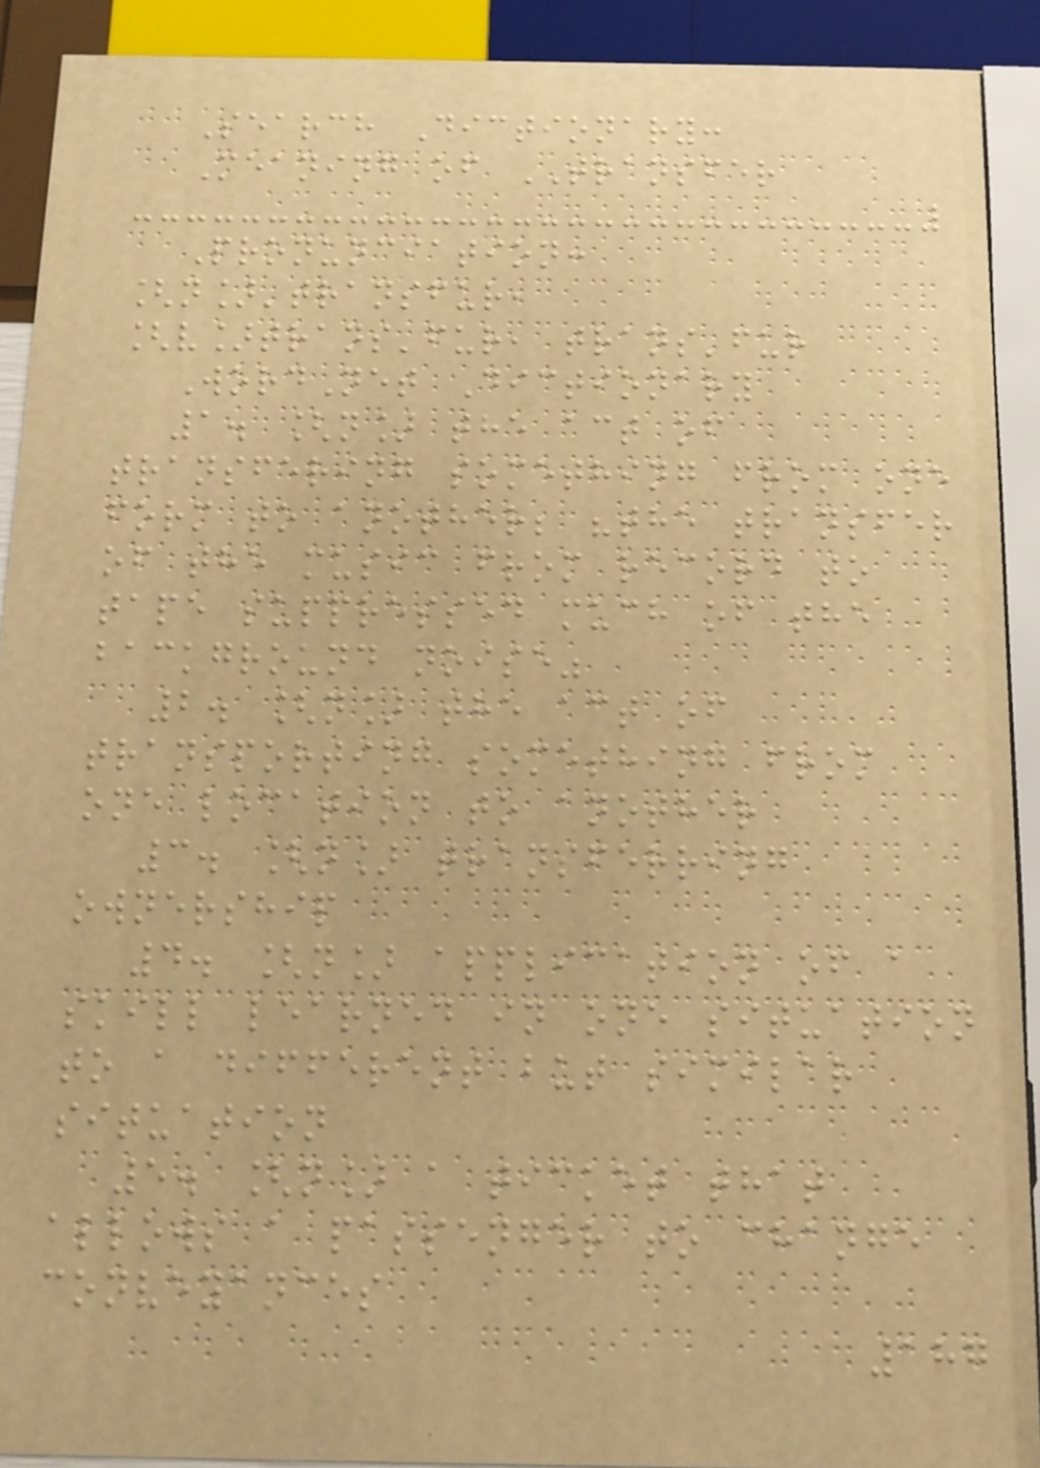Search Dictionary:
Meaning of TRANSFER
Pronunciation:
[n]'transfur,
[v]trans'fur, trans'fur
WordNet Dictionary
1. [n] the act of
transfering something from one
form to another; "the transfer
of the music from record to
tape suppressed much of the
background noise"
2. [n] the act of
transporting something from
one location to another
3. [n] transferring
ownership
4. [n] application of a
skill learned in one situation
to a different but similar
situation
5. [n] a ticket that
allows a passenger to change
conveyances
187
